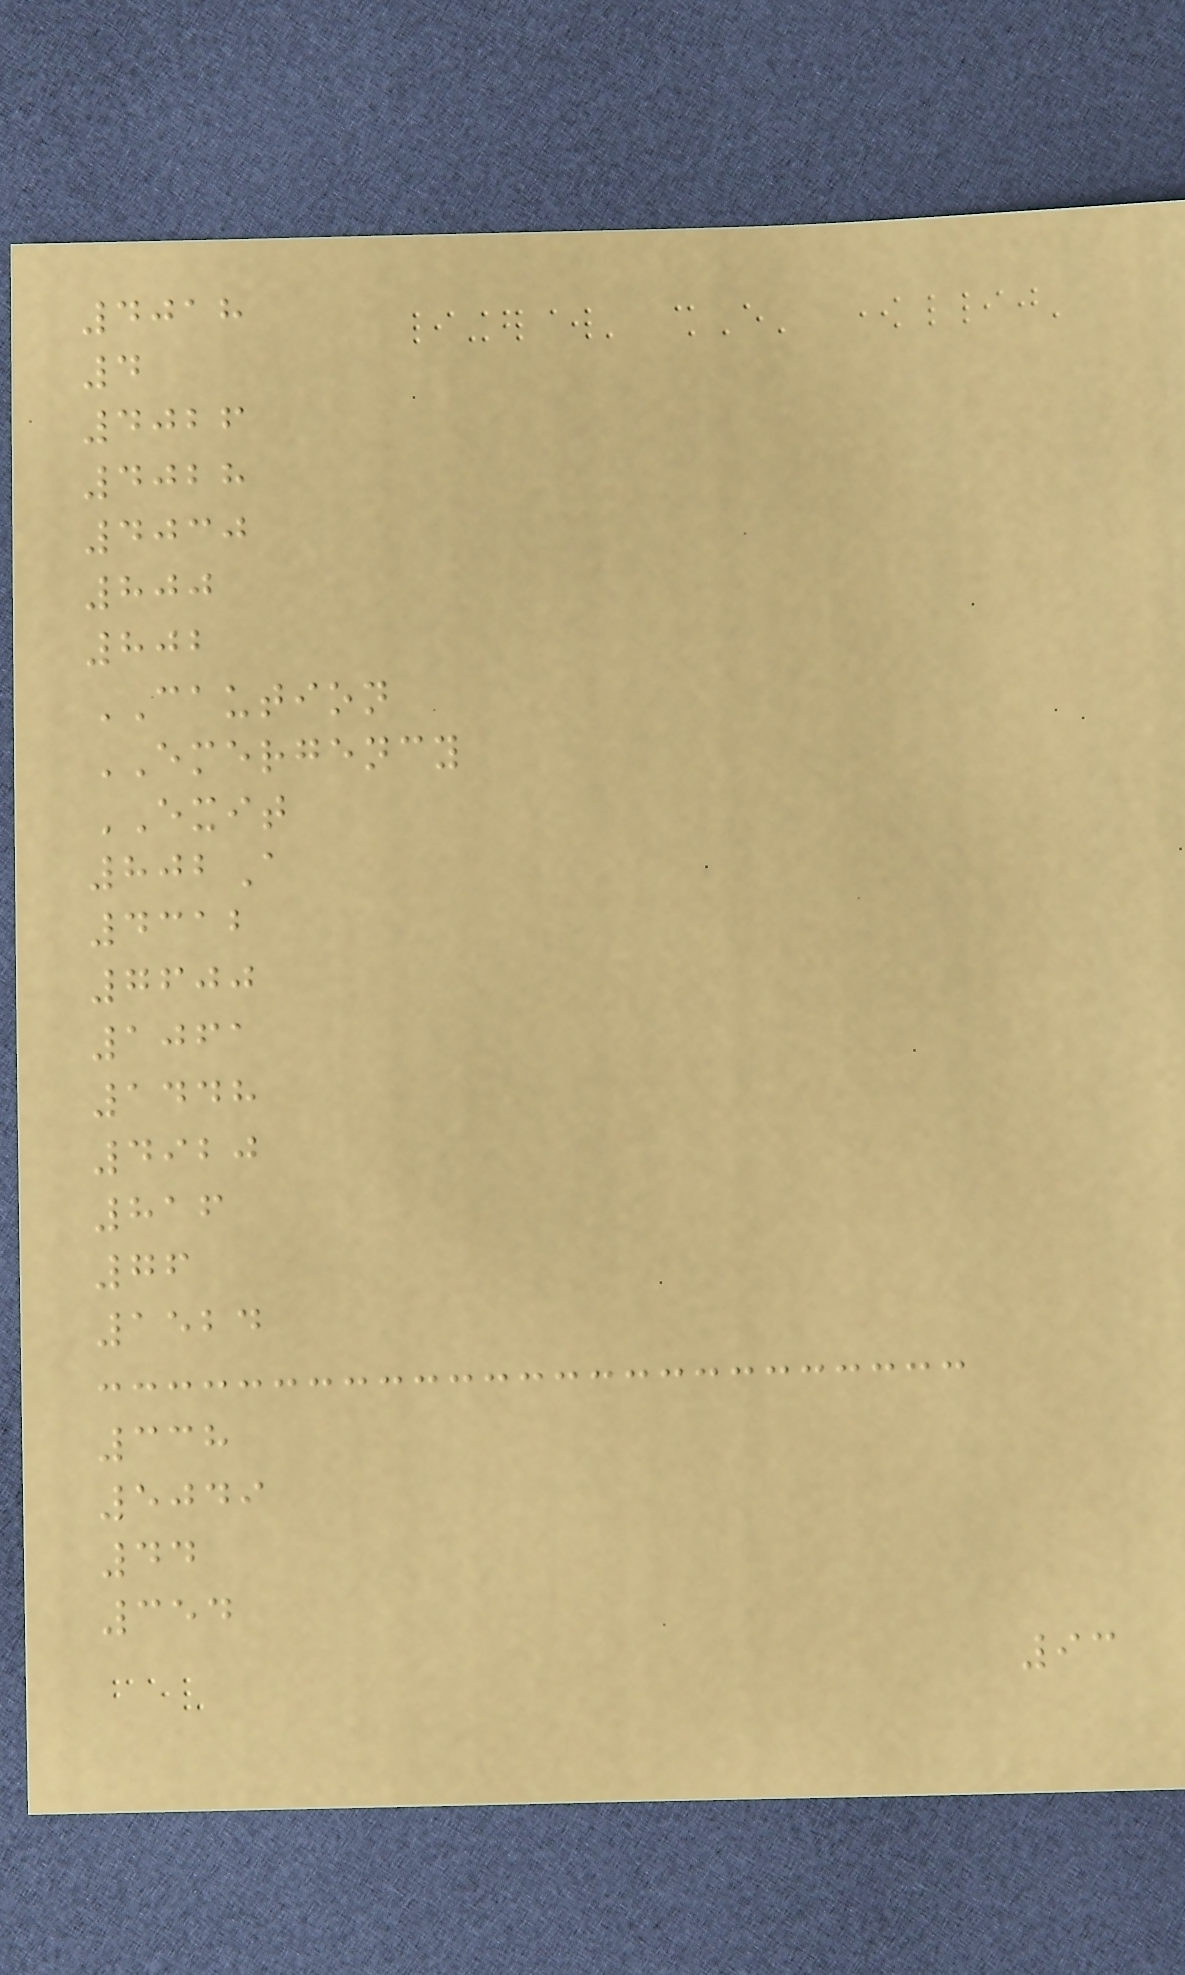4018
4
4026
4028
4030
800
802
CAUTION
EMERGENCY
EXIT
802A
4312
7600
1061
1448
4920
816
76
1524
338
5049
44
354
93
